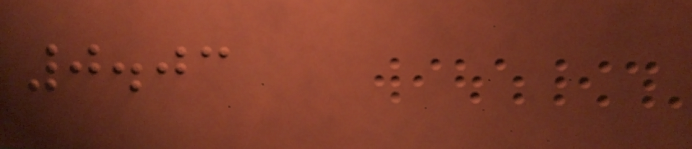0.03
